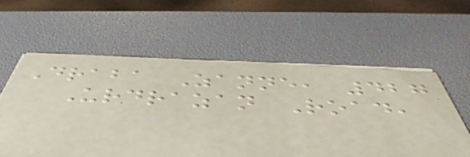Draba Zanne, 427
Urdrazan Road,
